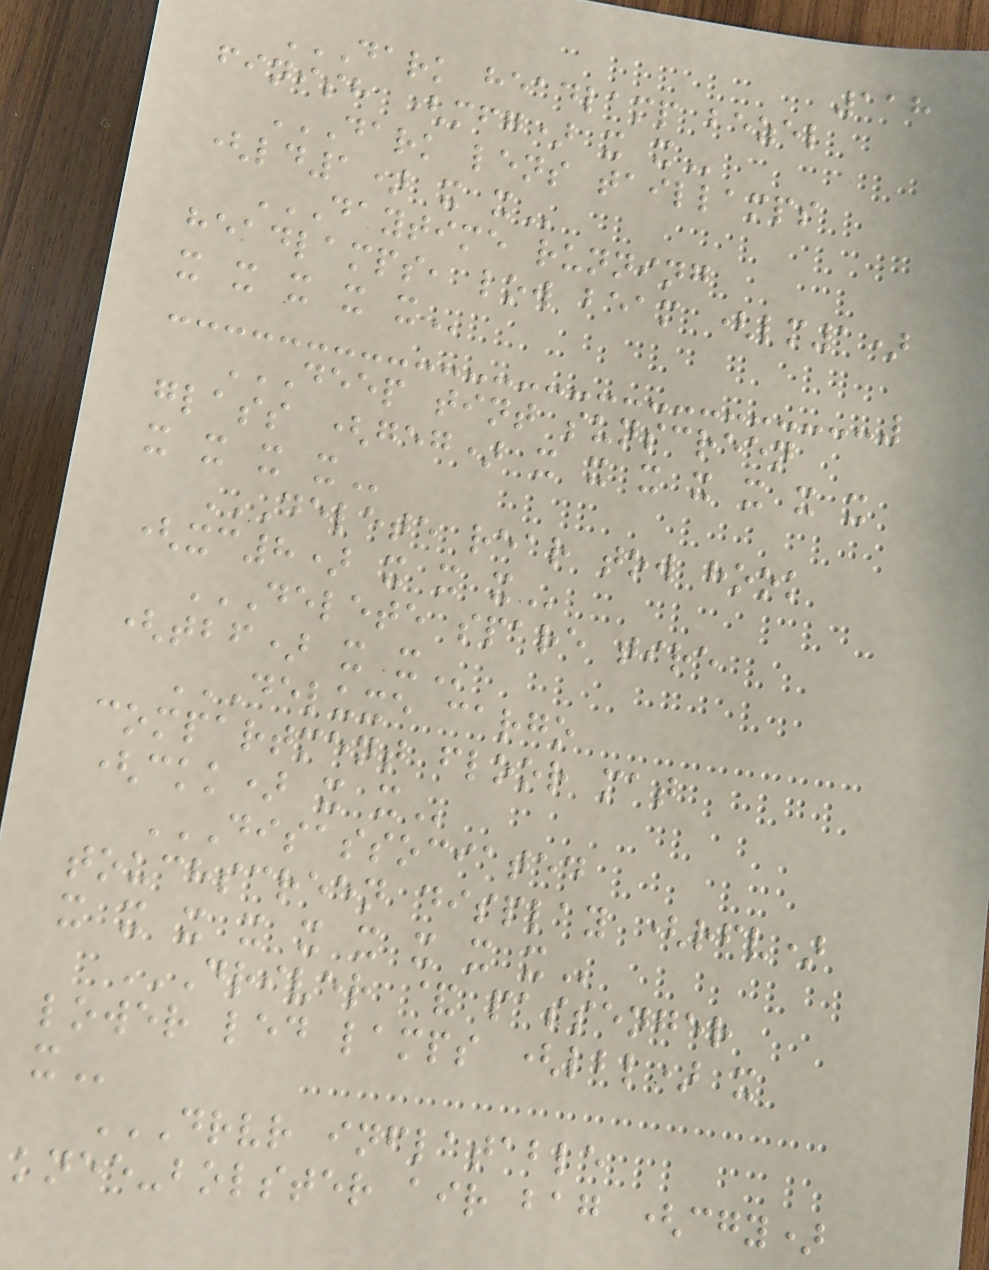118
DARK HEADLAMP BEZEL
FINISH (MFG) X X
DARK LENS TAILLAMPS
(LD1) X X
DAYTIME RUNNING
HEADLAMPS, LOW BEAM (LM1)
X X X X X
DEEP TINT SUNSCREEN
GLASS (GEG) X X X X X X X
X X X X
DELETE REAR TOW HOOK
(XC8) X X X
DELETE SPARE TIRE
(TBF) X X
DELUXE CARGO
COMPARTMENT FLOOR MAT
(CKK) X X
DISASSOCIATED
TOUCHSCREEN DISPLAY (RFV)
X X X X X X X X X
DRIVER & PASSENGER
LOWER LED LAMPS (LBL) X
X
DRVR INFLATABLE
KNEE-BOLSTER AIR BAG (CGY)
